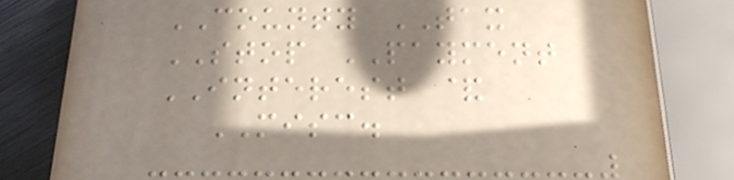COUNTY TAX
STOP PAYMENT
INTEREST &
MISC.
